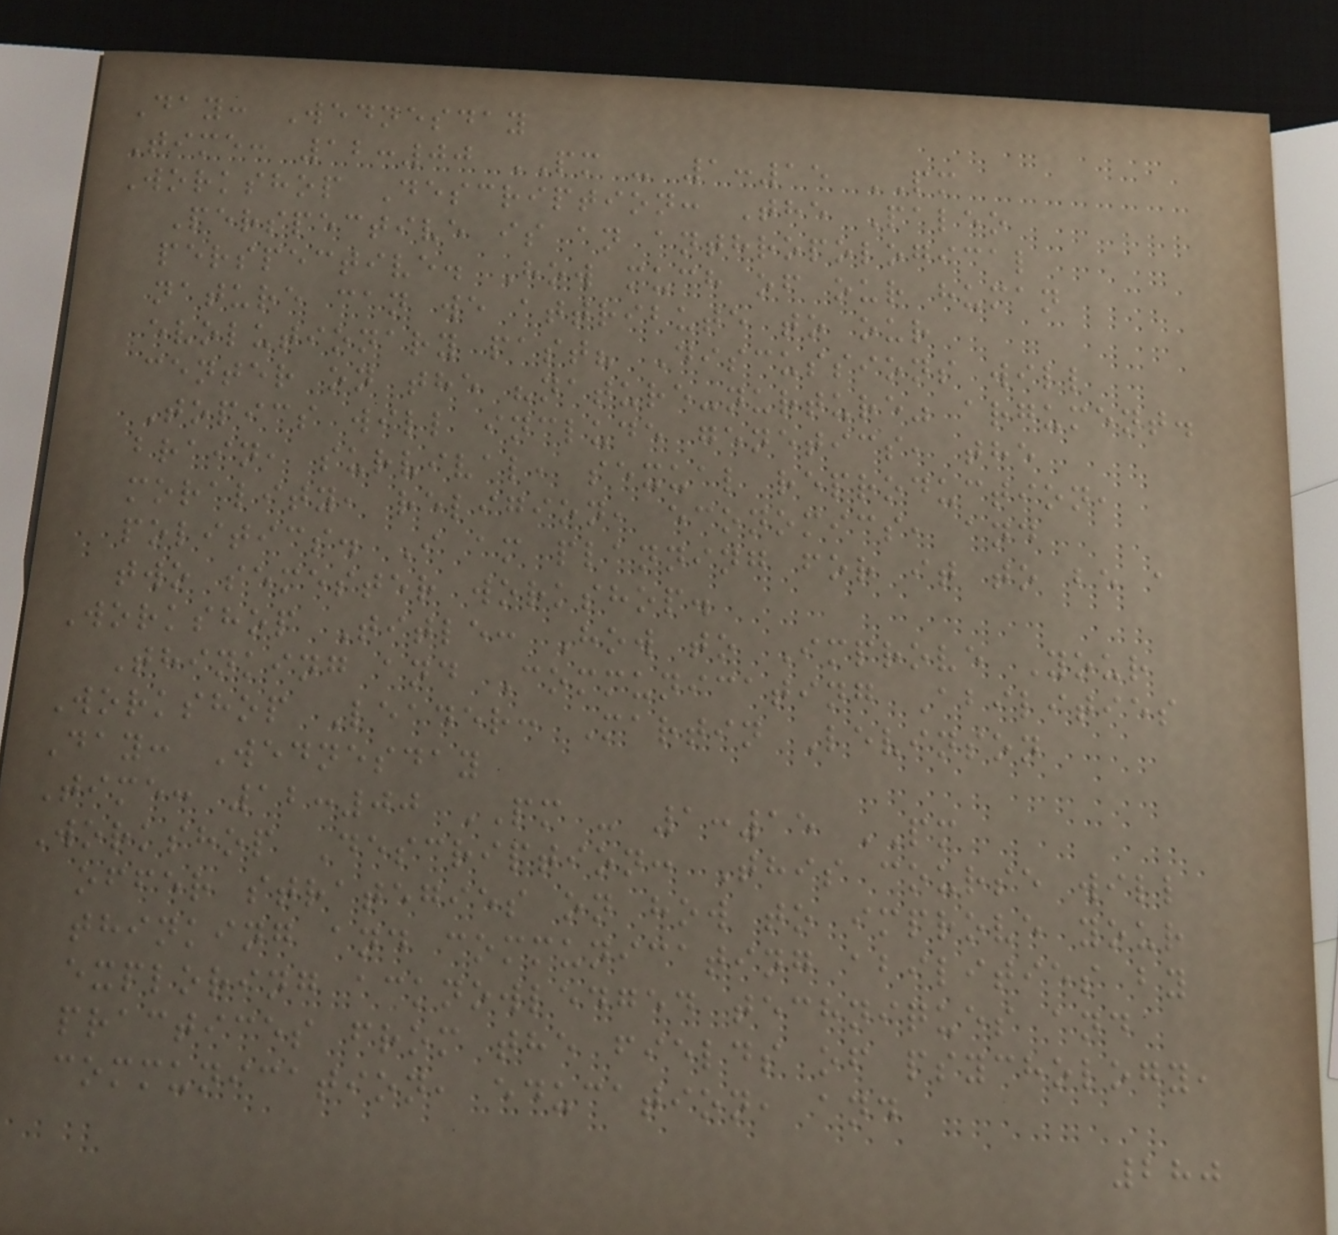Day: Wednesday
Time: 12:00 PM - 1:15 PM
Workshop Description: The Paleo
Perspective is an anthropological
perspective. How much of our human
nature can we attribute to our
evolutionary past? Discussions will
center on the "nature-nurture" argument.
Topics will include genetics, the
brain, survival, sexual reproduction,
morality, religion, economics, and
politics. I am planning for it to be a
two semester workshop.
Workshop Title: How to Improve Your
Thinking and Communicating Abilities
Workshop Leader: Martin Levinson
Day: Wednesday
Time: 12:00 PM - 1:15 PM
Workshop Description: This course will
offer strategies on how to improve your
thinking and communicating abilities by
exploring acknowledged techniques and
practices from the fields of psychology,
communication, education, and
280
